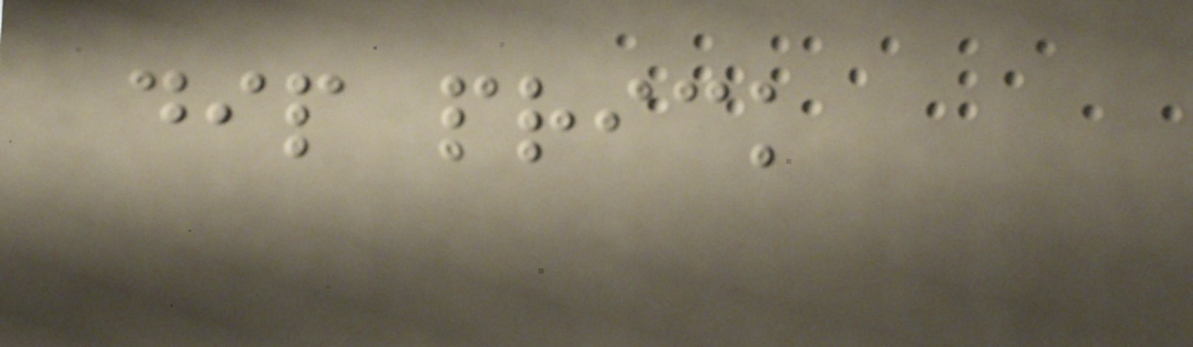dip prick
